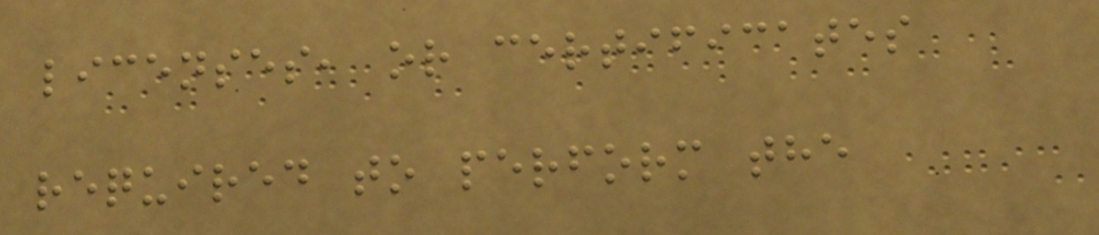licenses, or certificates
required to perform the
